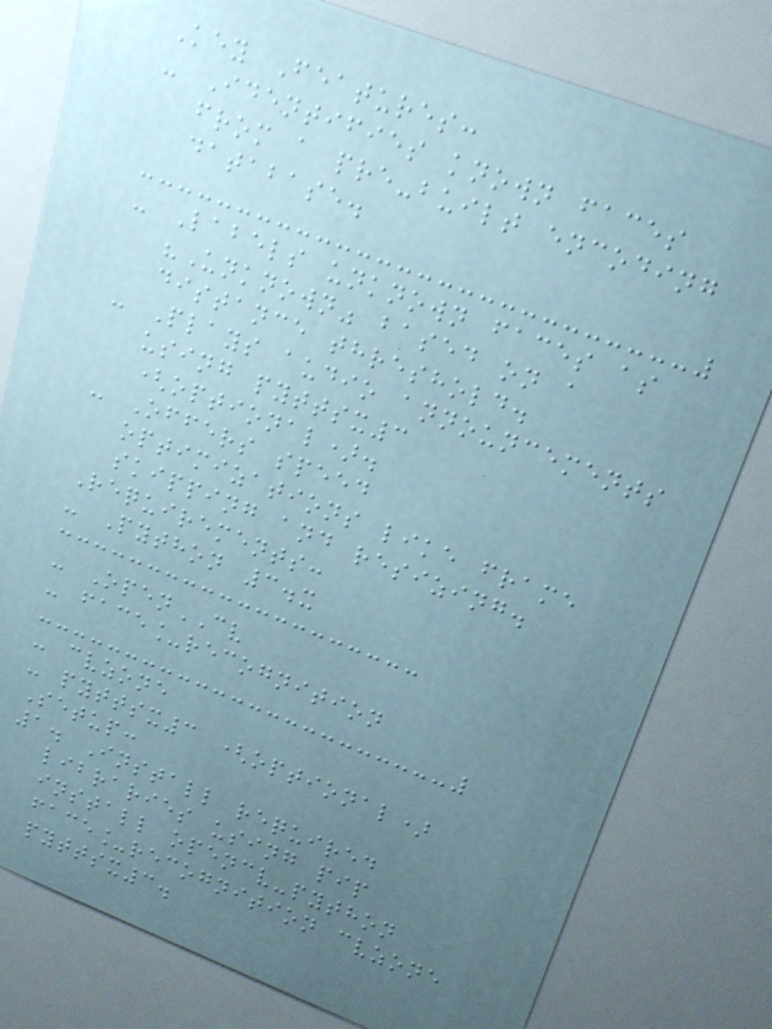Key Features:
- Identifies known faces
from a pre-built encoding
database.
- Labels unknown faces as
"Unknown" based on a
distance threshold.
- Plays audio announcements
using pyttsx3
(optional).
- Offers speed
optimizations like frame
skipping and resizing.
Requirements:
- Python 3.x
- OpenCV
- face_recognition
- cvzone
- pyttsx3 (optional)
Setup:
1. Install required
libraries using pip
install opencv-python
face_recognition cvzone
pyttsx3.
